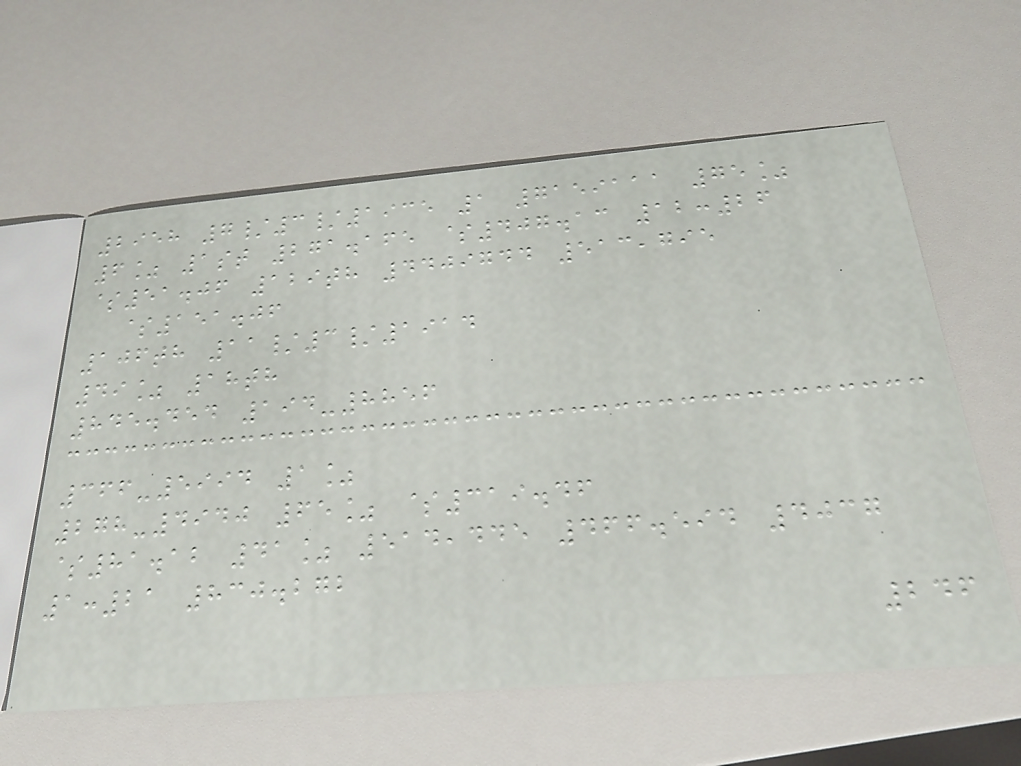2958 7/3/1935 1 7159111 75%
6% 1st 271.165 $407.13 12:26
$51.06 129th 4409744 513,795
$151.06
106th 11/3/1914
49% 18th
845.454 194-8856
366-5994 1%
278-4940 65% $319.46
$81.12 41% 514,445 466.594 4037
1:21 830.272
246
